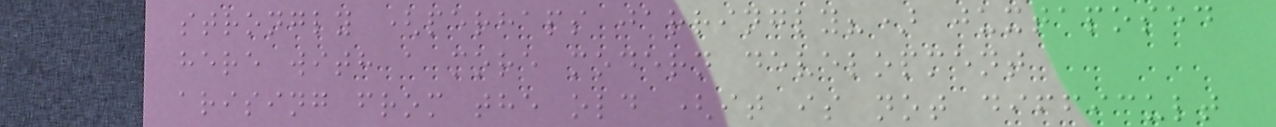strongly (perhaps jarringly?) juxtaposed
here with a more modern development
arising from the old (it is not difficult
